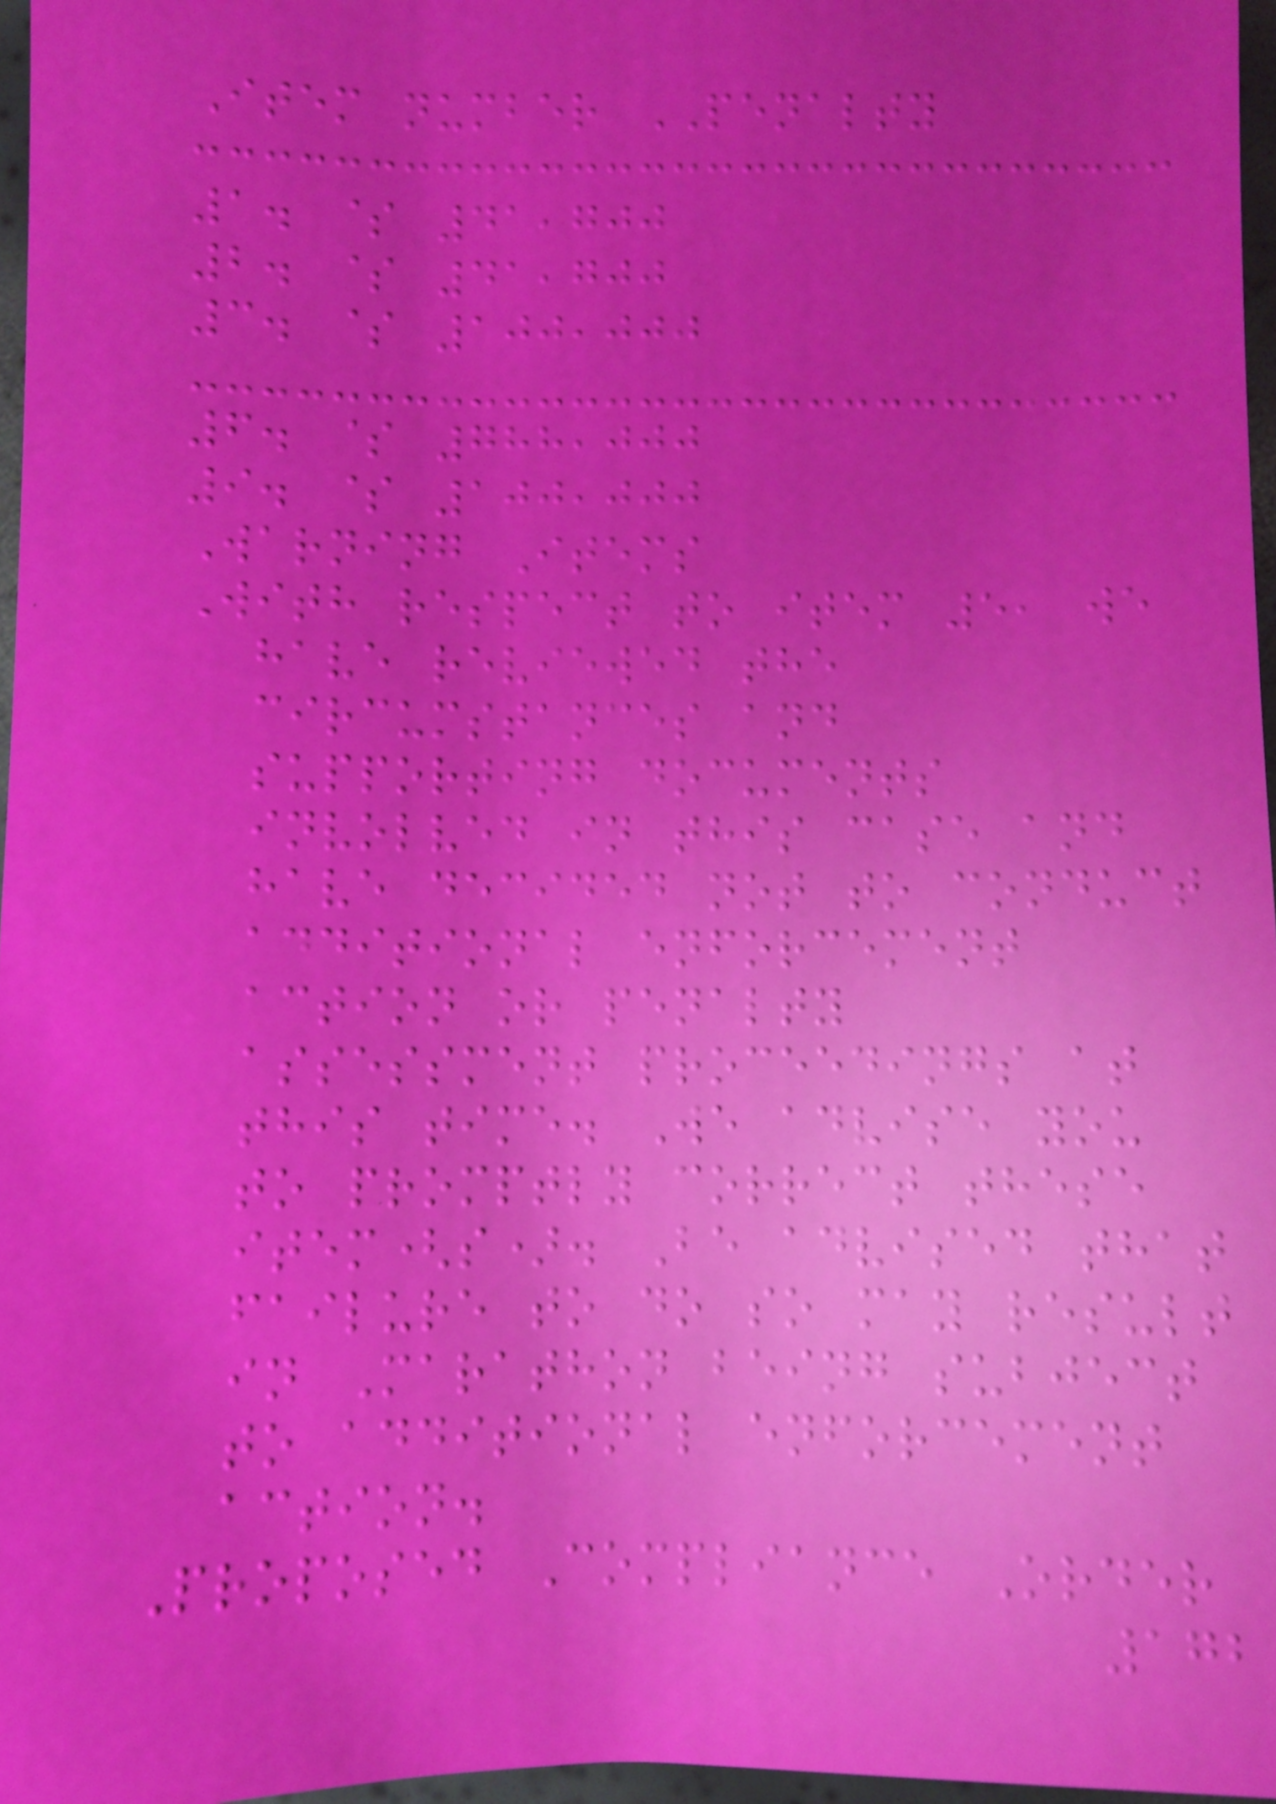Item number PENALTY
1. $ 41,700
2. $ 41,700
3. $ 100,000
6. $ 788,000
9. $ 100,000
Warning Items
With respect to item 5, we
have reviewed the
circumstances and
supporting documents
involved in this case and
have decided not to conduct
additional enforcement
action or penalty
assessment proceedings at
this time. We advise you
to promptly correct these
item(s). Be advised that
failure to do so may result
in Marathon being subject
to additional enforcement
action.
Proposed Compliance Order
172
